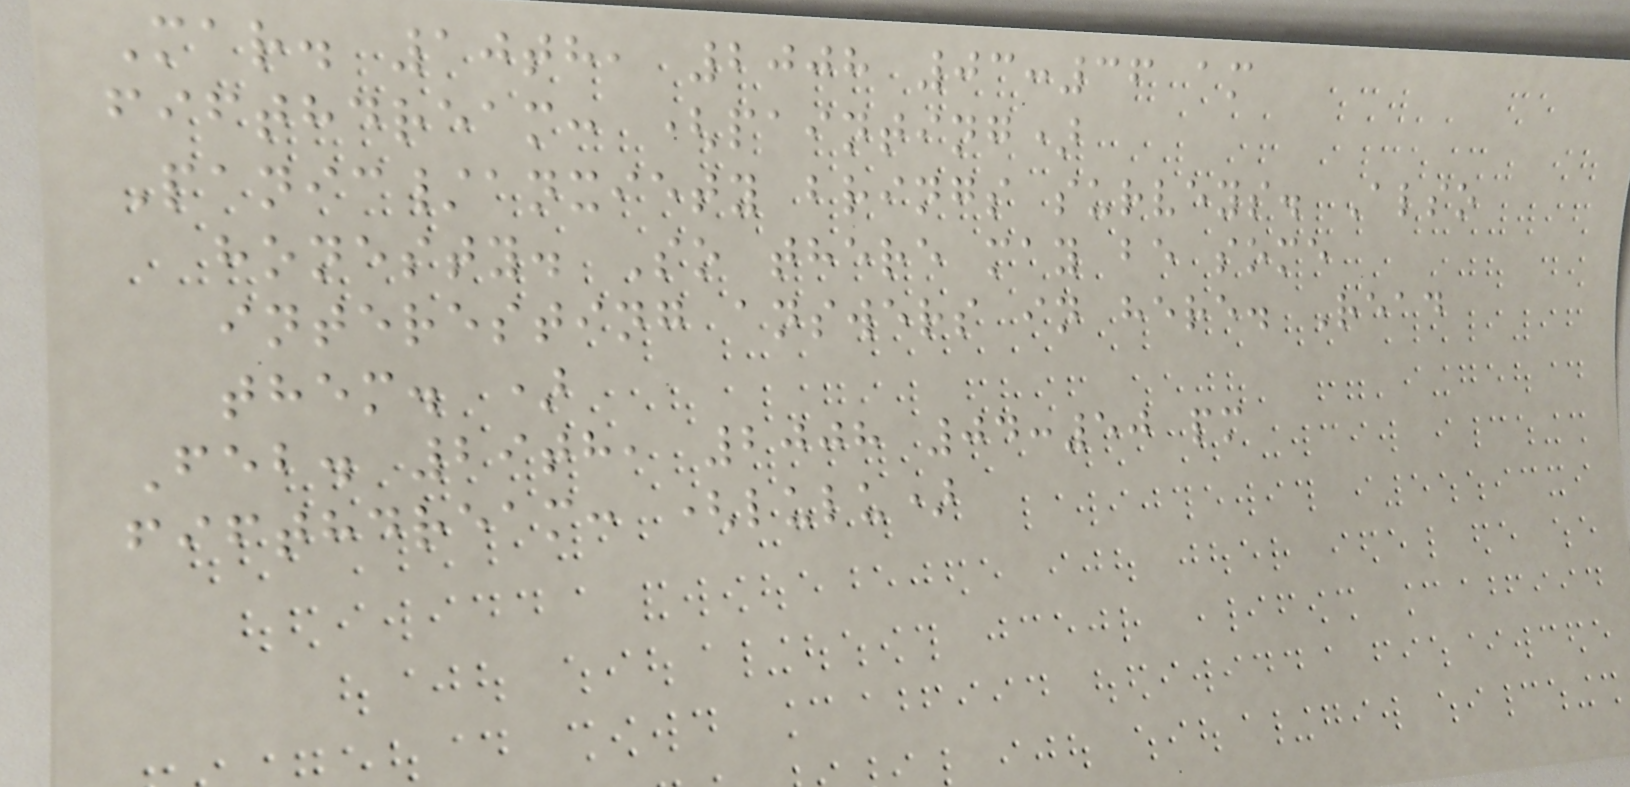Mar. 10th, 2008 03:36 am
fifthdream: (painting)
Panic/anxiety brings surveys. Also
honesty. So there may be some
interesting answers in here. Read
them. )
Feb. 29th, 2008 04:50 pm
fifthdream: (lulu)
